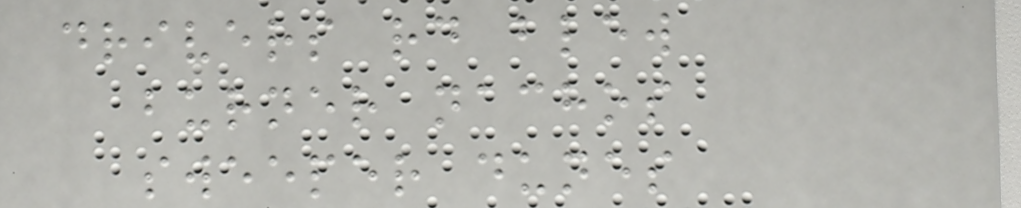drivers rd blew
burner nachos
sweeper dunes
